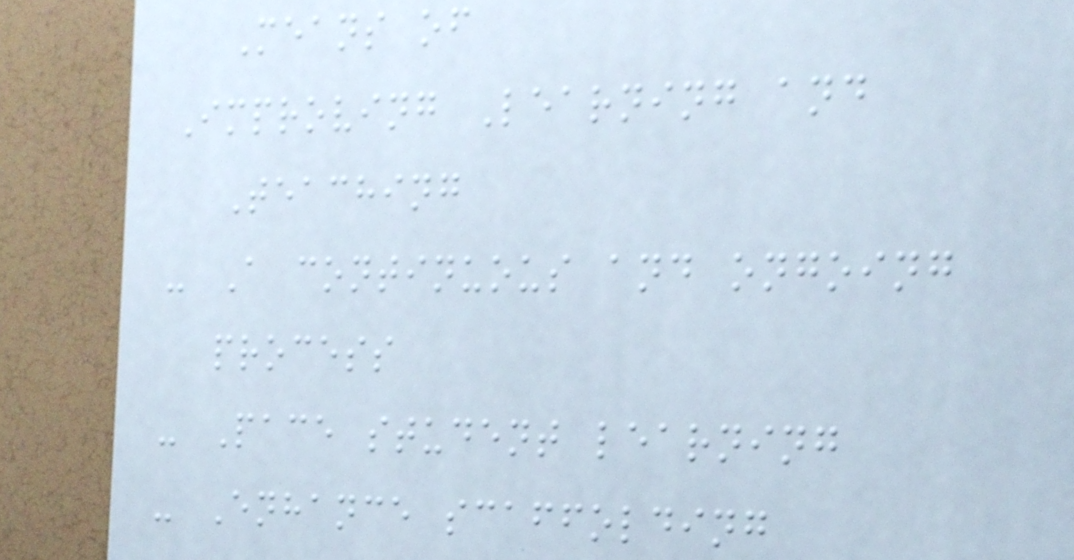Means of
Improving Learning and
Teaching
- A continuous and ongoing
process
- Pace student learning
- Enhance scaffolding
